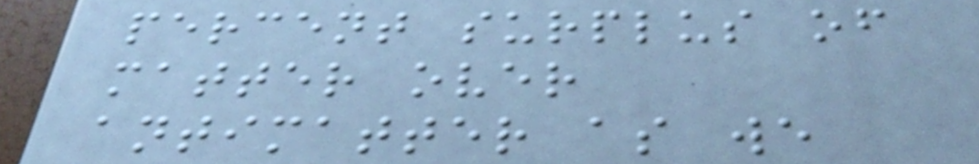percent surplus of
matter over
antimatter as we
